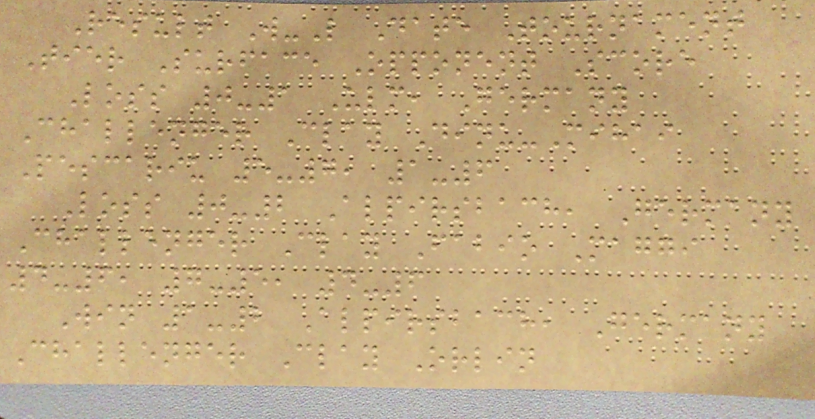Result W-L Date Tournament
Tier Surface Opponent Score
Loss 0-1 Ulm, Germany
Challenger Clay Dinu-Mihai
Pescariu 5-7, 1-6
Loss 0-2 Alpirsbach, Germany
Challenger Clay Fabio Maggi
4-6, 7-5, 4-6
Win 1-2 Alpirsbach, Germany
Challenger Clay Orlin
